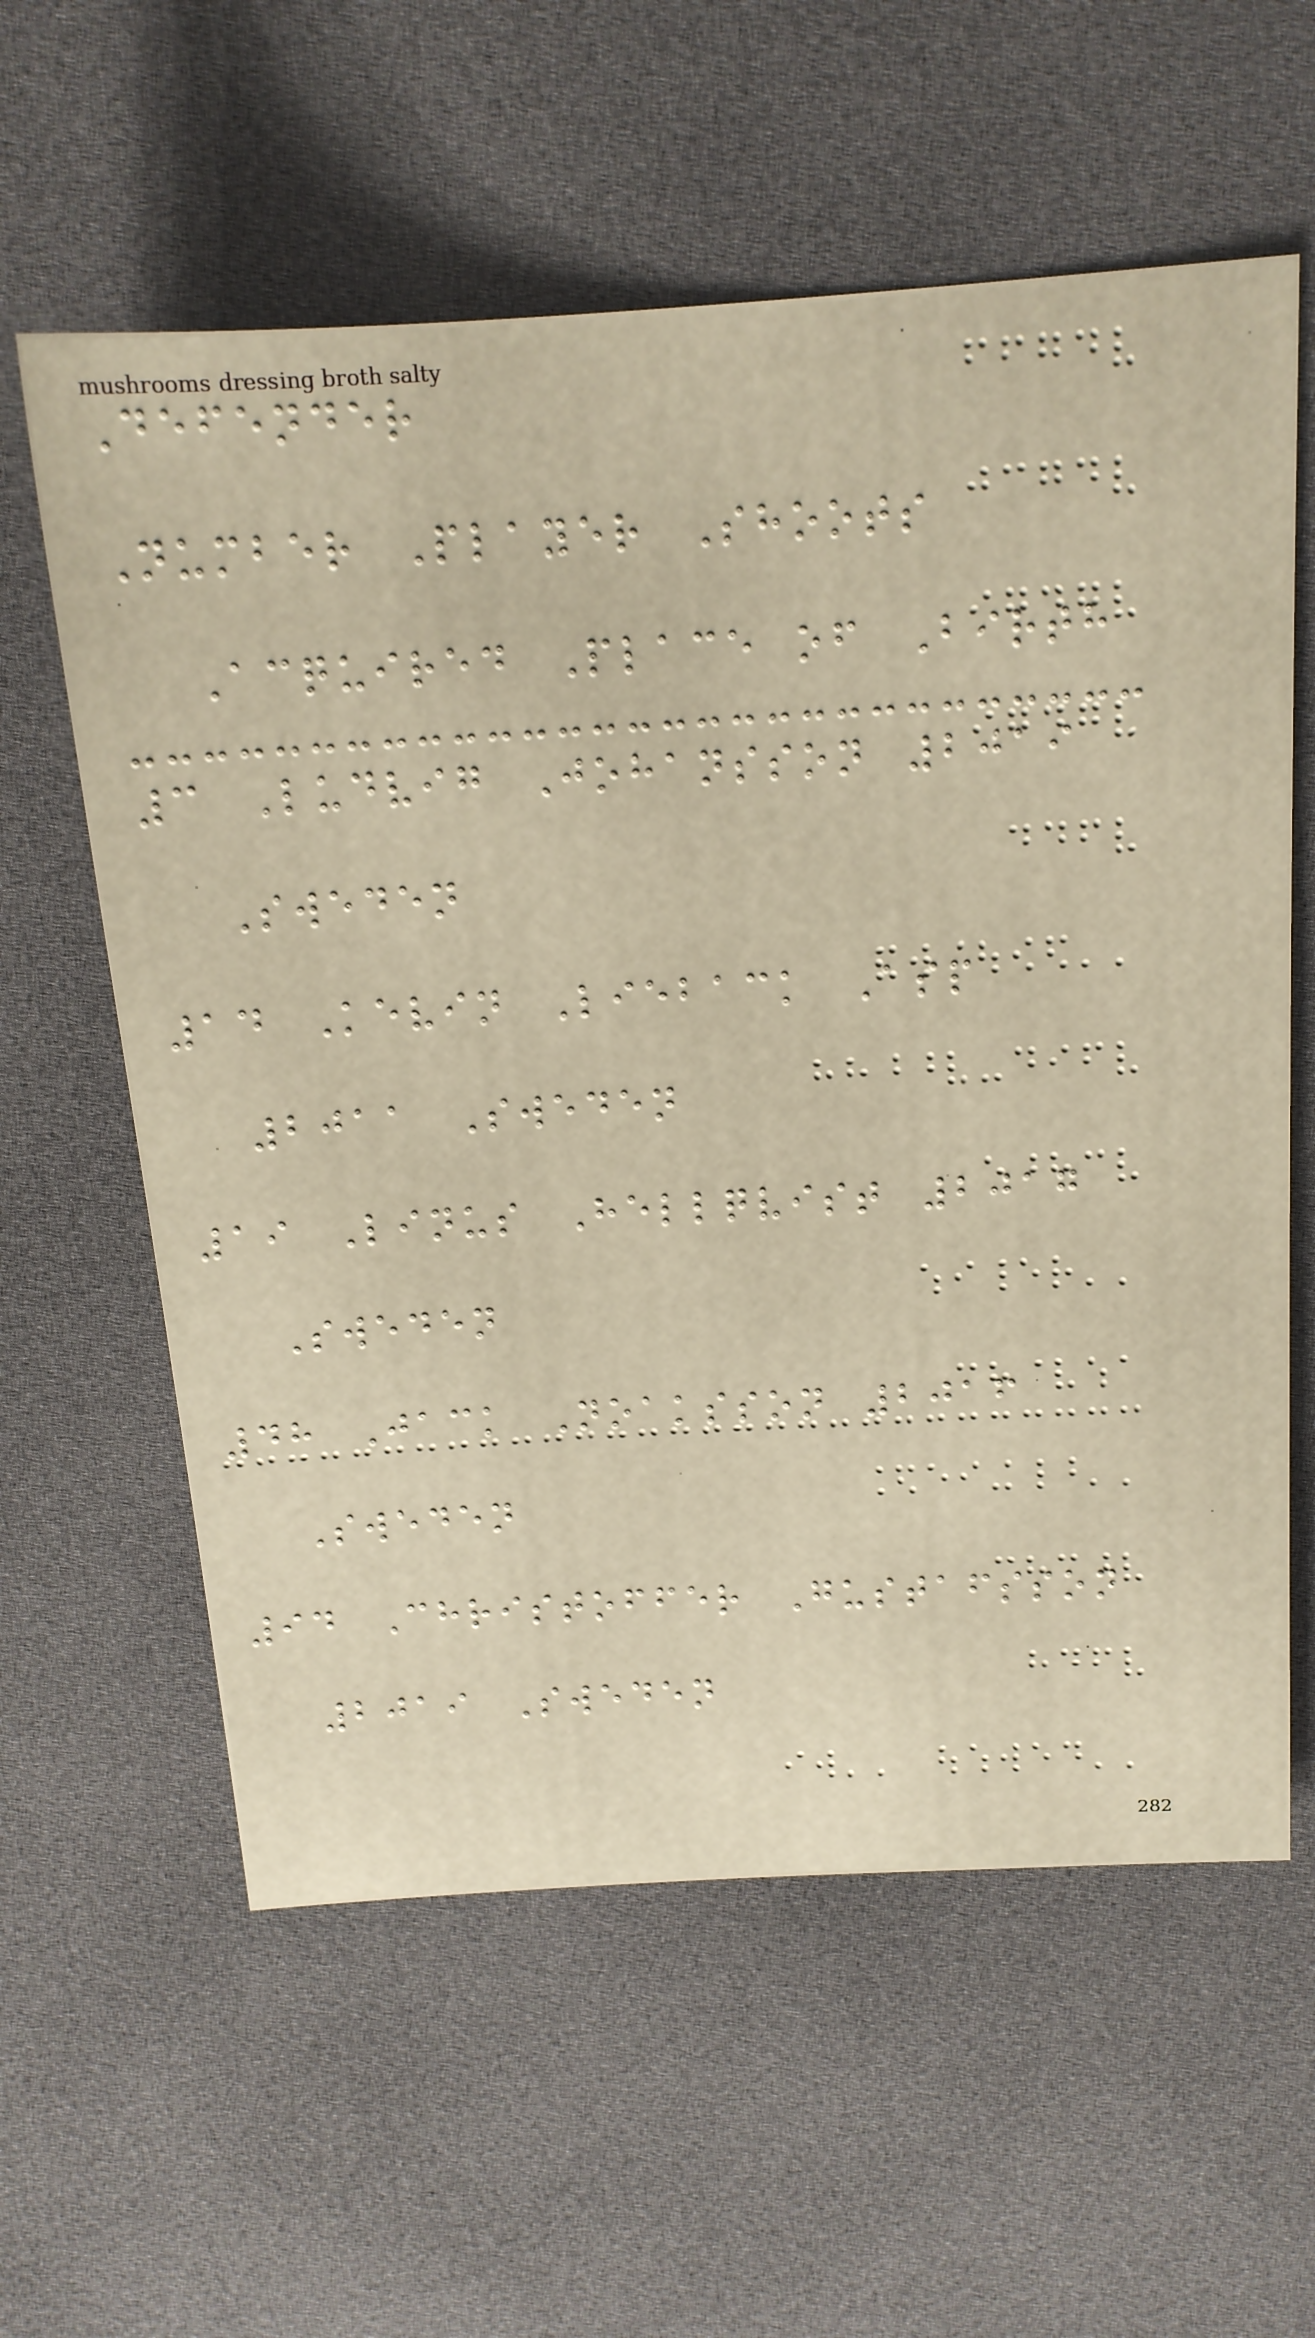Defender
Number Player Shoots
Acquired Place of Birth
3 Ludvig Johansson 2019
Sweden
14 Kevin Lieback Asp
2011 Sweden
19 Linus Hellqvist 2017
Sweden
48 Jack Noaksson 2016
Sweden
94 Christoffer Gustafsson
2019 Sweden
